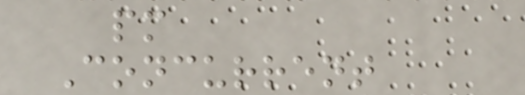pm
Concurrent
